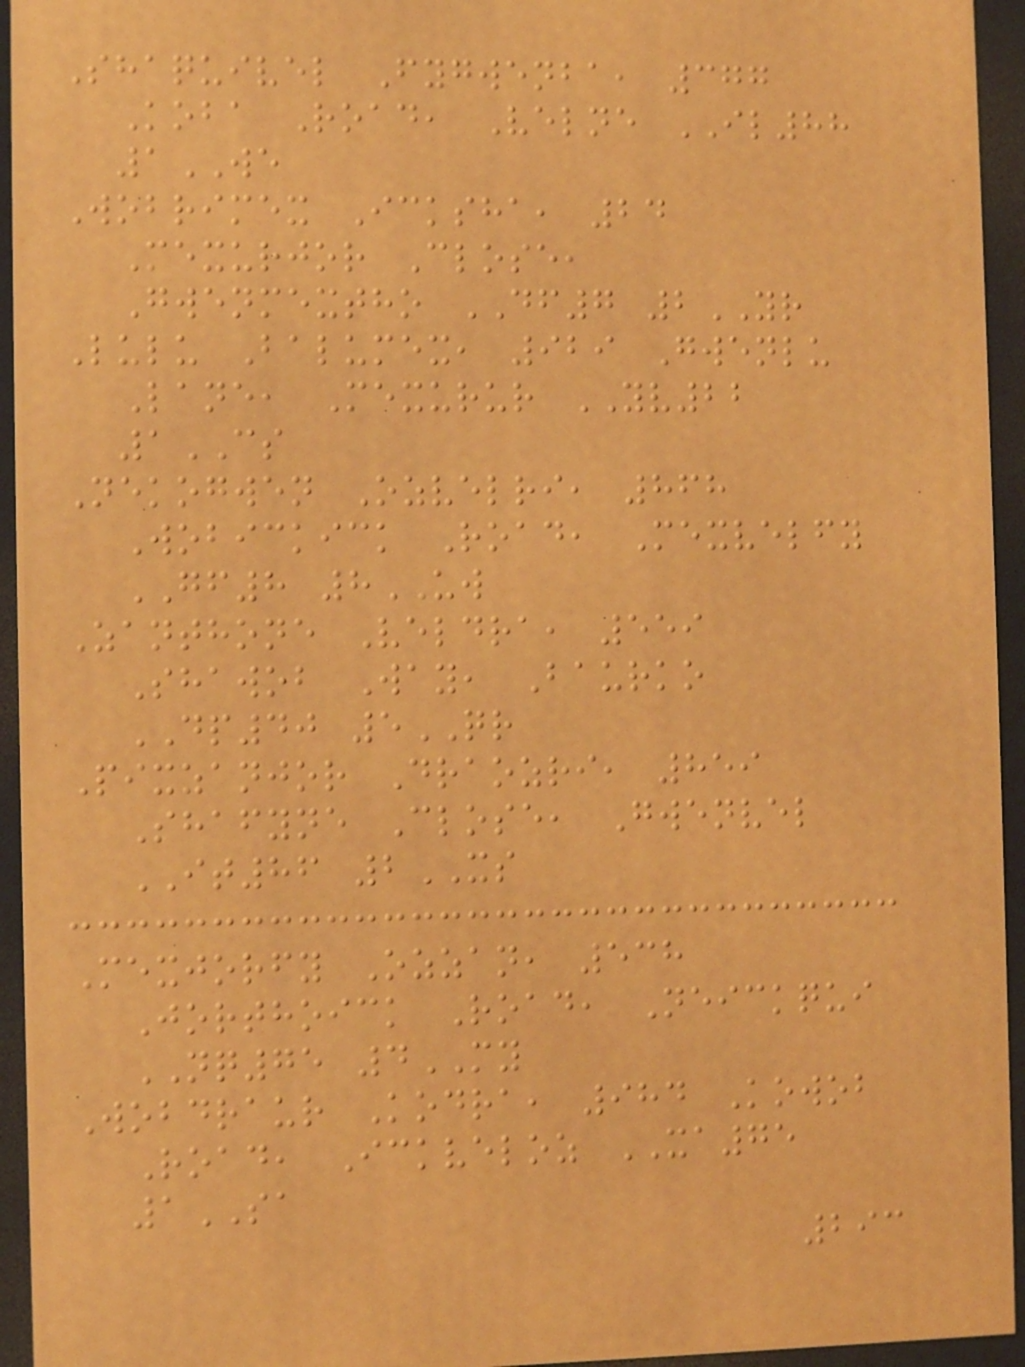Shaquivel Fygwenba, 377
Koba Road, Velne IL88
1WE
Wobrimex Icksha, 24
Mexurjor Close,
Gwenmextho DF7 2YR
Lulu Balumex, 929 Gwenlu
Lane, Mexurur YV22
1CS
Nekogwen Ozvelri, 868
Wobickick Road, Mexvelfy
GF8 8UW
Zanthone Veldra, 559
Shawob Way, Baurko
DP40 5QR
Pixzanjor Draozri, 859
Shafyne Close, Gwenvel
IT86 2XS
Mexjorfy Ozzan, 538
Jorthoick Road, Neickqui
NQ75 4MY
Wobdraur Kodra, 984 Kowob
Road, Ickveloz XA75
1SA
293
